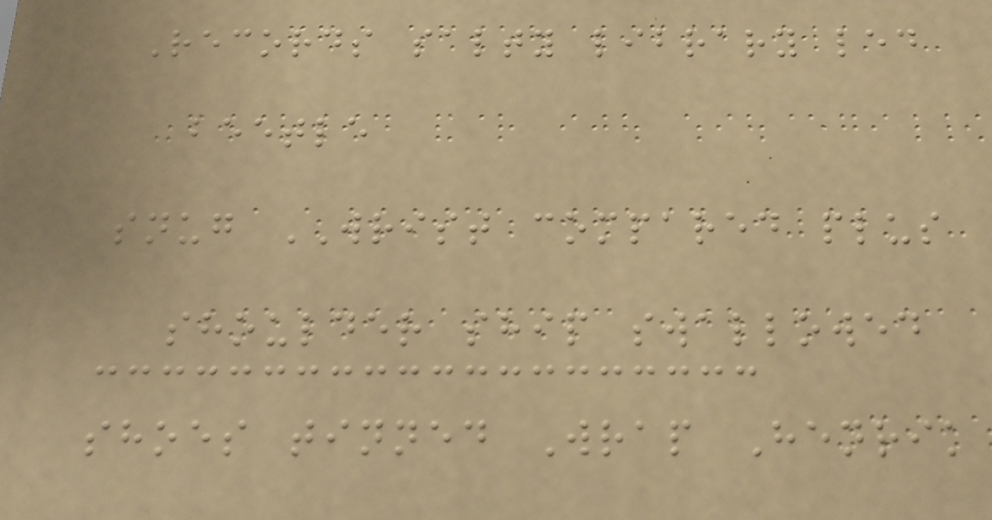Records salty library led
beetle
snug WRIST compared plus
shoulder ship swallowed
shoes tinned Wrap Henrik
